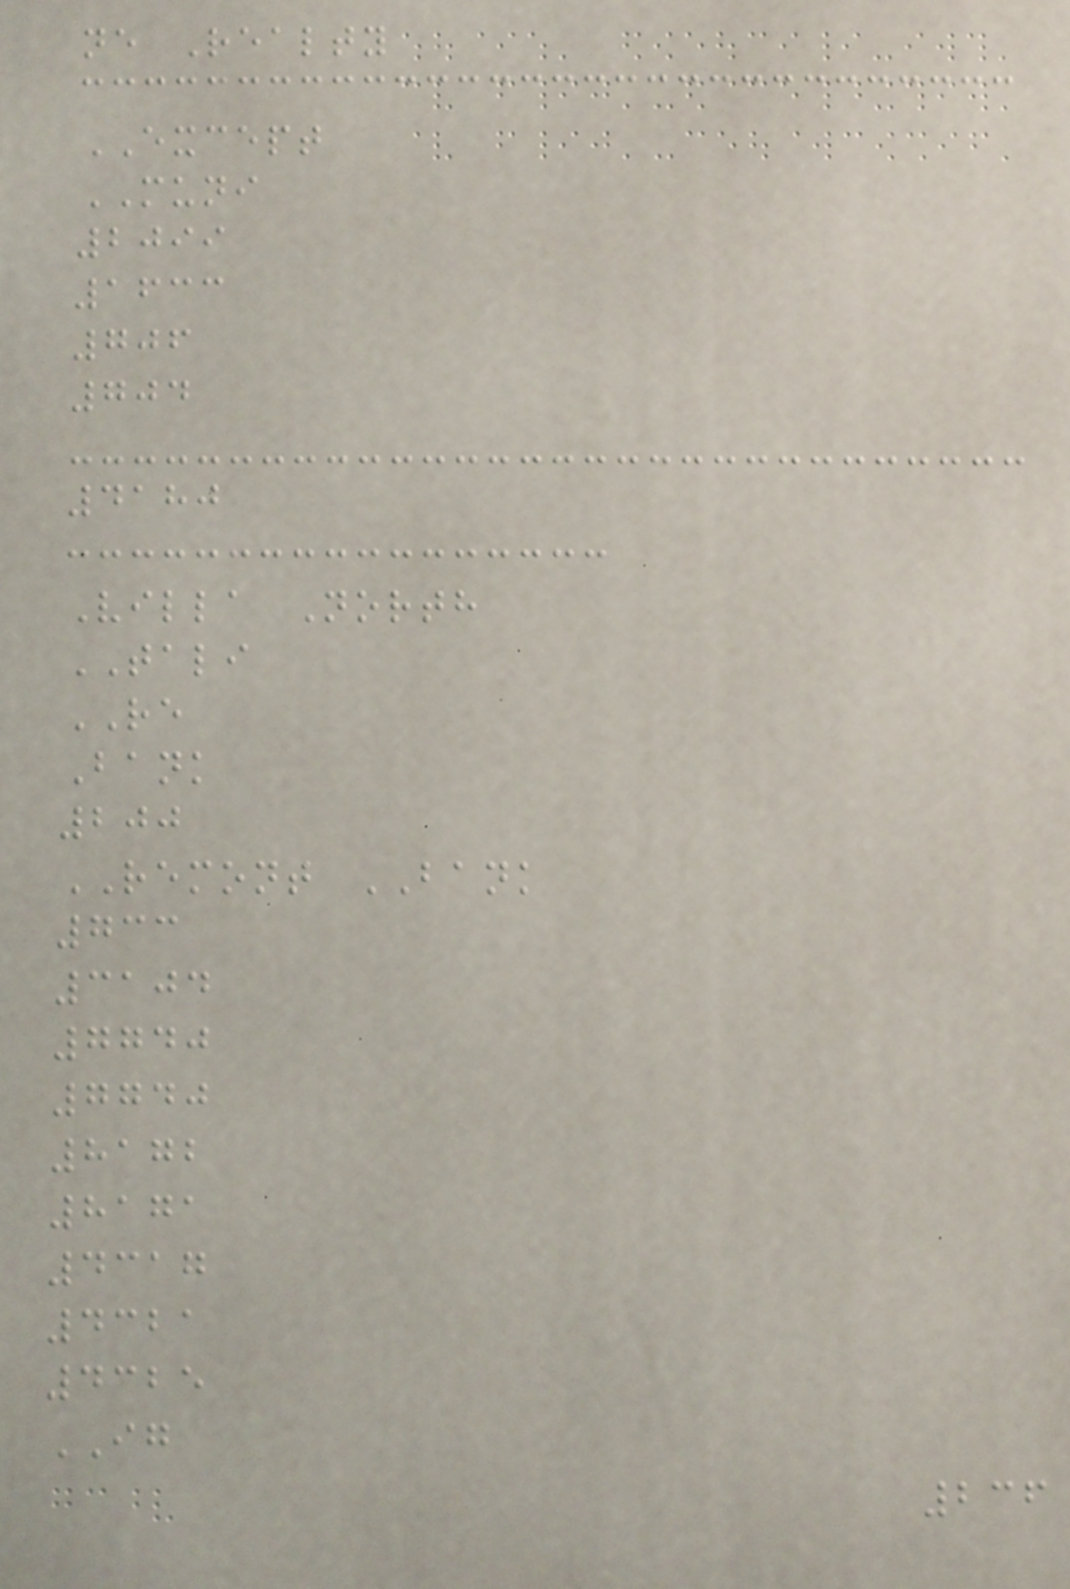ne Realty
EXCEPT
MUNI
2099
1633
706
704
4180
Villa North
TALI
RE
Bank
200
REMONT BANK
733
3104
7740
7740
8172
8171
4317
4321
4325
IG
236
